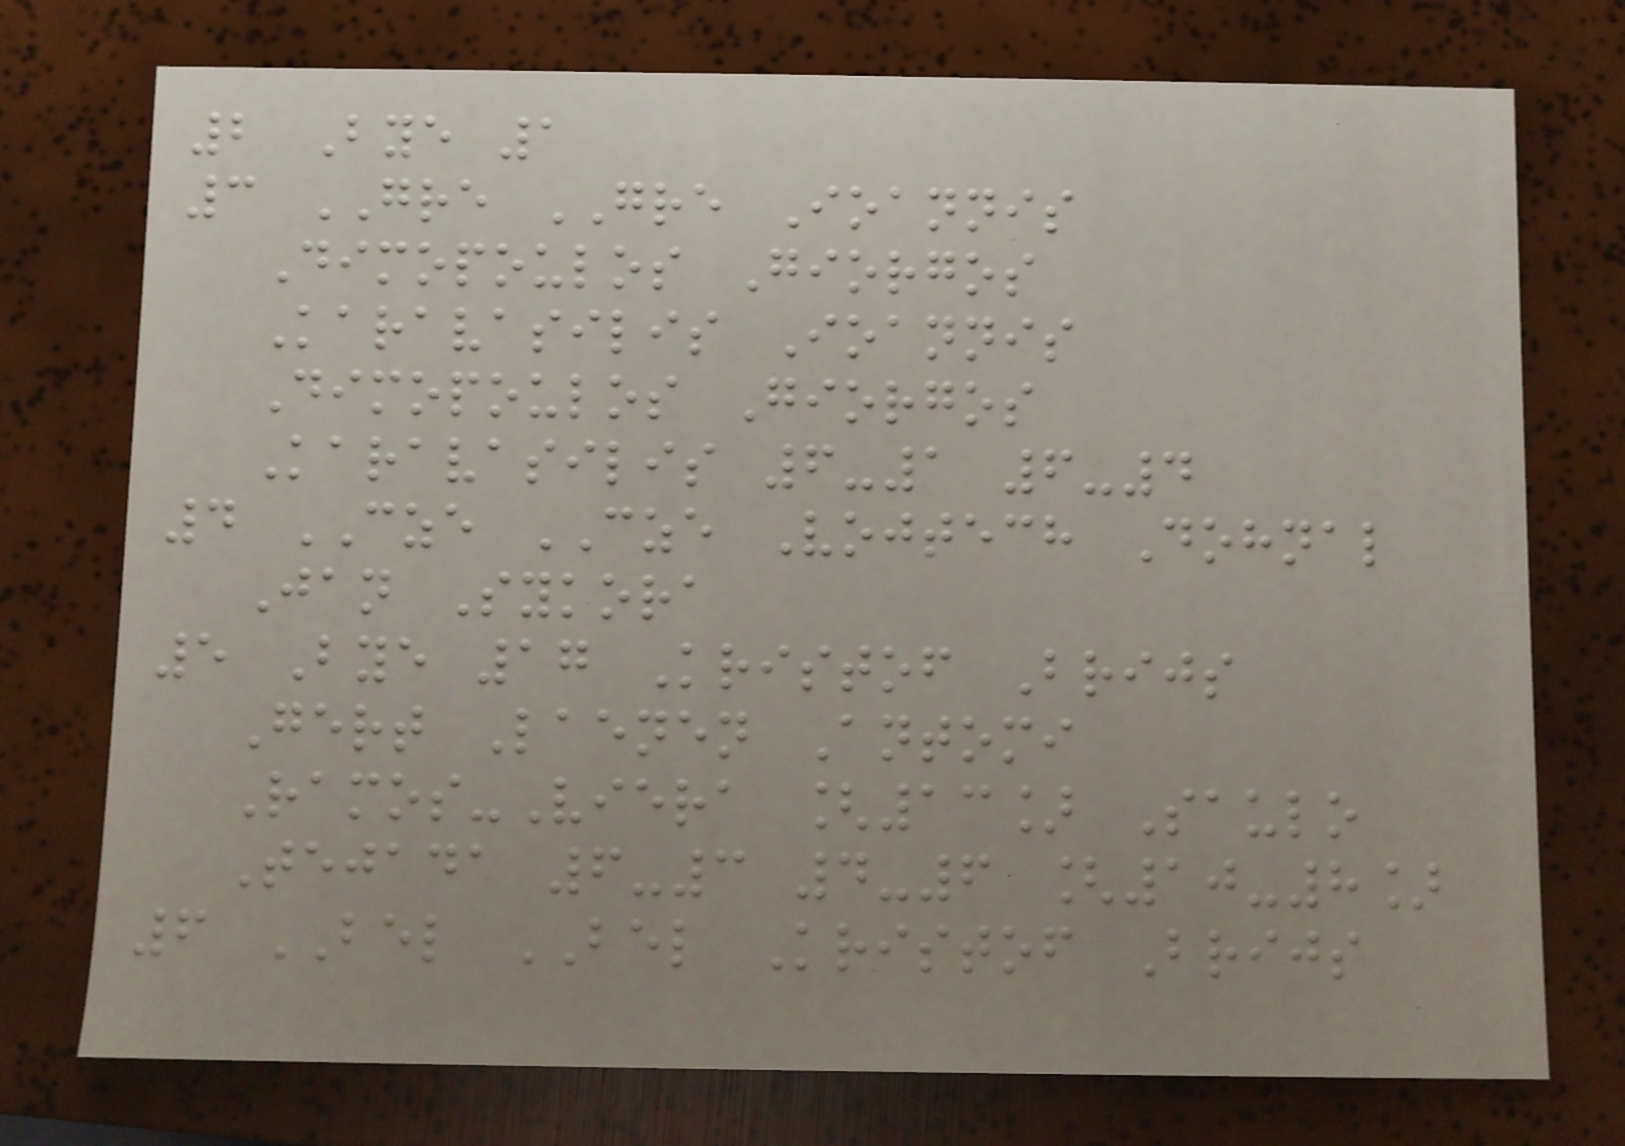2 Bye 1
3 GRE GRE Ioannis
Dimopoulos Giorgos
Karavasilis Ioannis
Dimopoulos Giorgos
Karavasilis 6-1 6-4
4 CZE CZE Vojtech Dohnal
Jan Sykora
5 Bye 17 Kristof Brijs
Gert Laenen Antomi
Ramos-Viera [13] Saulo
Tejada 6-3 4-6 [10-8]
6 BEL BEL Kristof Brijs
